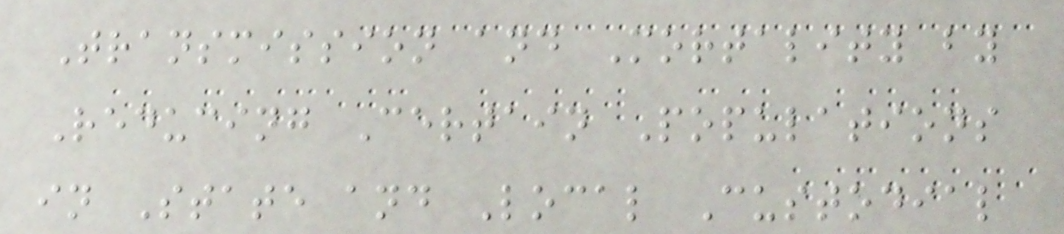Transmission and Mortality by
Reducing Certain Populations
in State and Local Custodial
